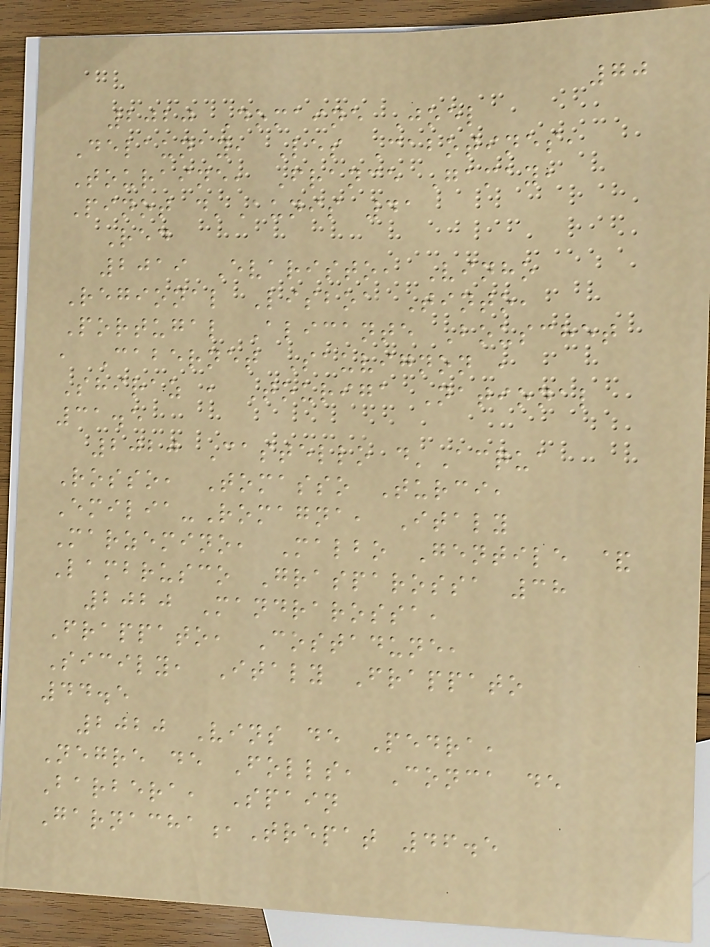70
2020 Domaine Joel
Delaunay, Les Cabotines,
Touraine, France Gamay,
Pinot d'Aunis 41
Red
2019 Evaristo, Vinho
Regional Lisboa Tinto,
Portugal Alicante Bouschet
, Cabernet Sauvignon ,
Shiraz , Touriga National
31.5
2020 Castello d'Acqua
Rosso, Tomasso Turci,
Emilia-Romagna, Italy
Marzemino, Malbo Gentile &
Lambrusco Grasparossa 38
2020 Mandrarossa,
Frappato, Costadune,
Sicily, Italy Frappato
44.5
2020 Vins de Pedra,
Negre de Folls, Conca de
Barbera, Spain
Garnacha,Trepat 46.5
